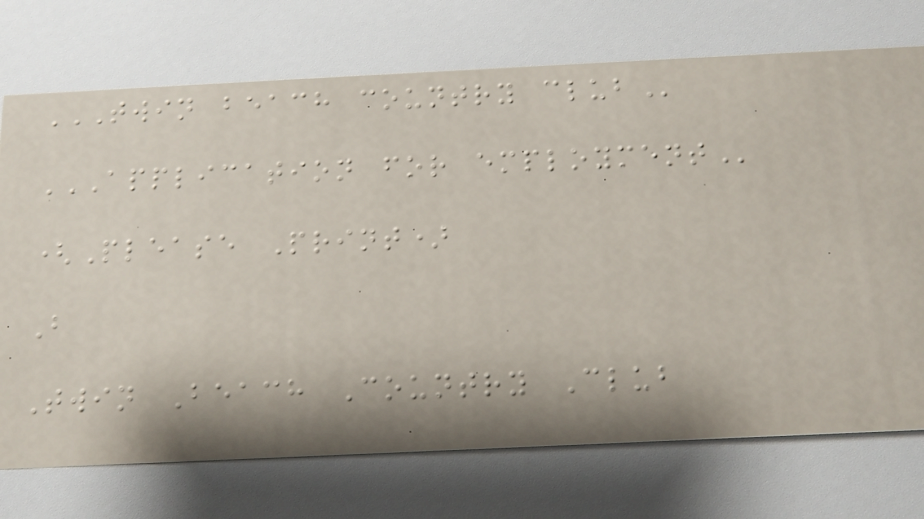TWIN BEACH COUNTRY CLUB
APPLICATION FOR EMPLOYMENT
(Please Print)
B
Twin Beach Country Club
